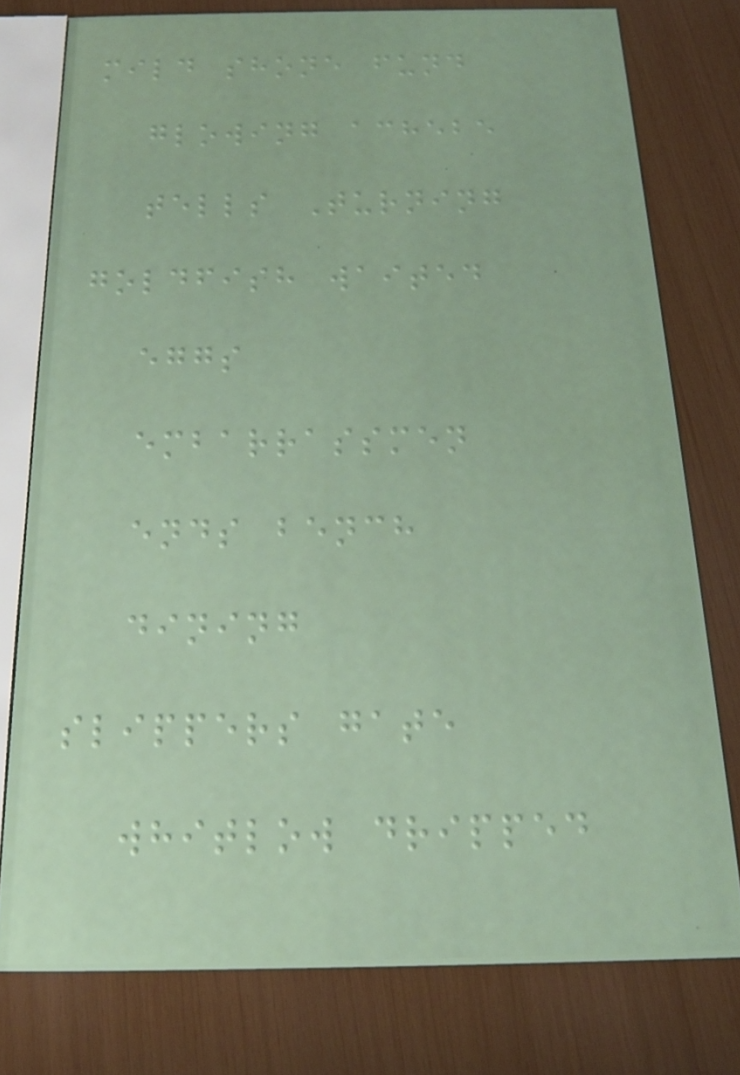mild shone fund
glowing achebe
tells Turning
goldfish waited
eggs
embarrassmen
ends bench
dining
slippers gate
whitlow dripped
